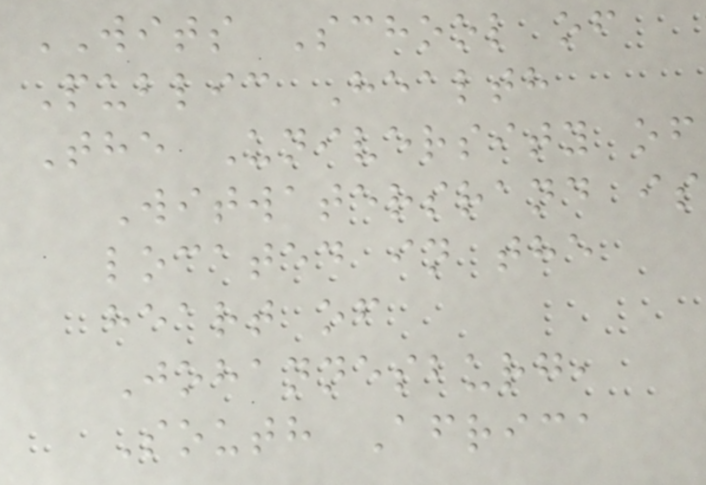WITS School of
Public Health
The University of
Witwatersrand is
located in the
heart of
Johannesburg,
South Africa
